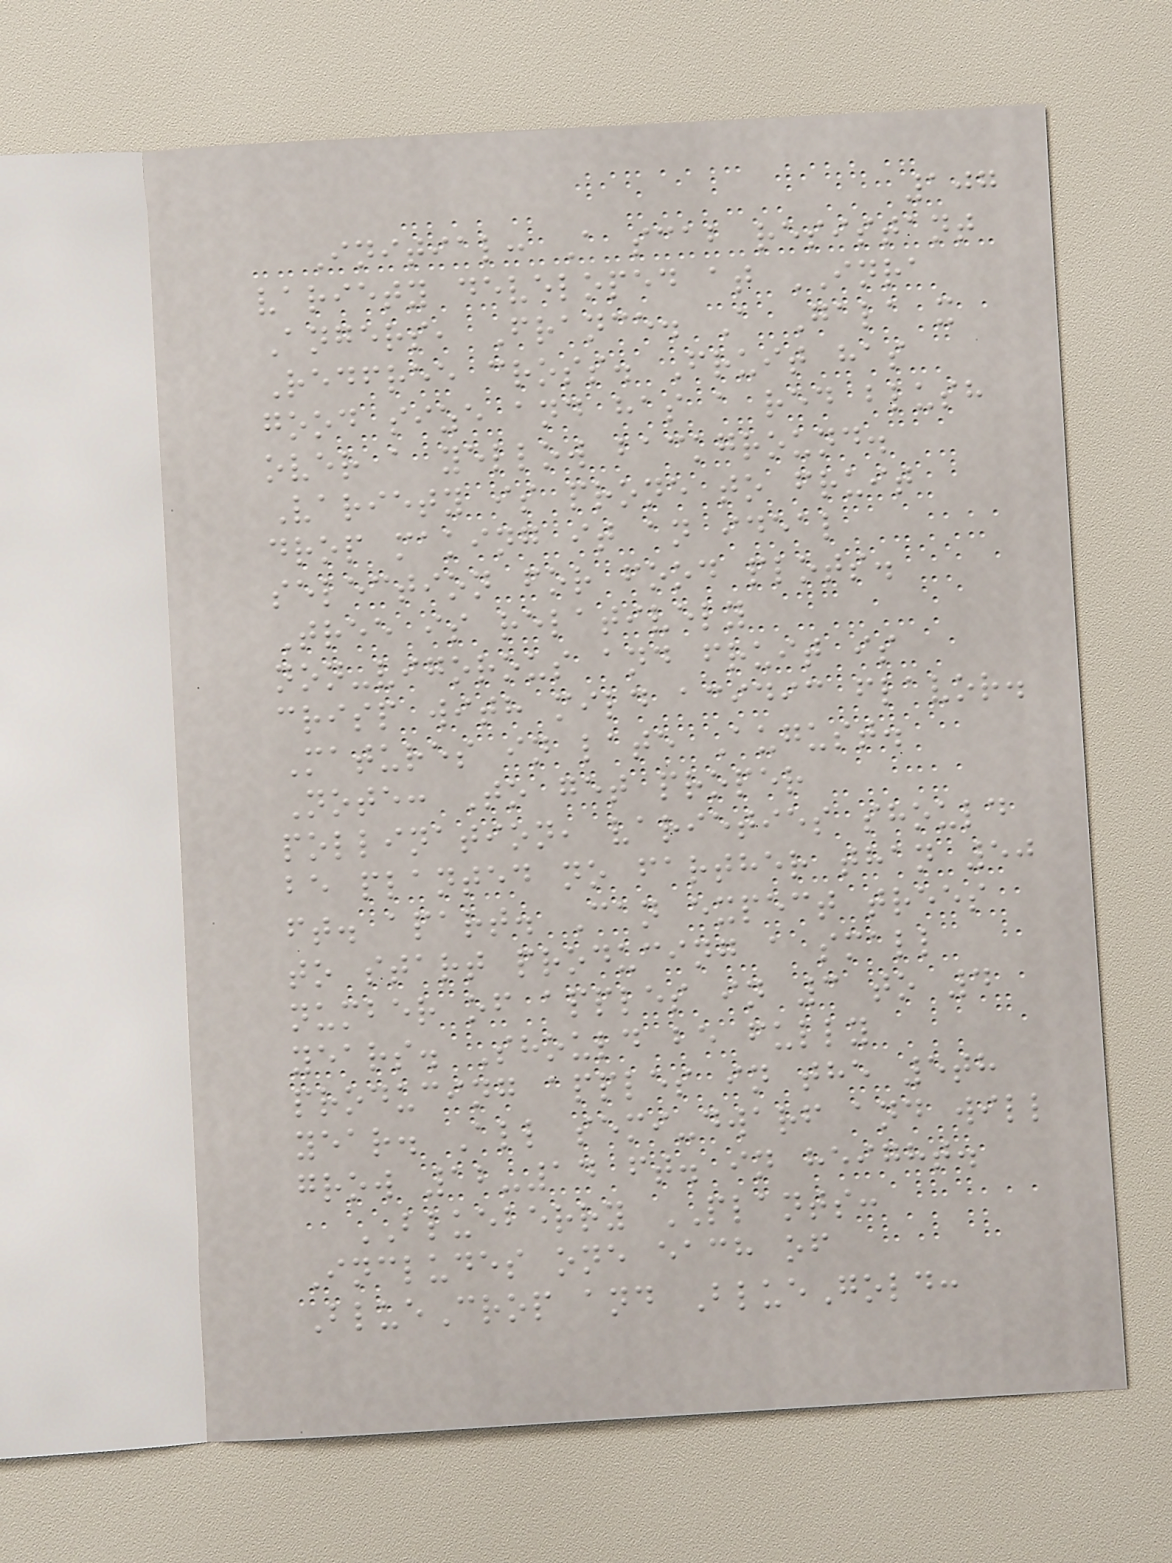107
Initial: A scab resistant
variety developed at INRA
Angers, France. A Gala x
Redfree cross. Fruit has
good size and has a red blush
over a yellow background.
Variety is prone to fruit
drop making it an ideal
selection for food plots.
Tree is relatively
non-vigorous and fruit is
crisp with mild acidic flavor.
Matures in late August.
Note: To get proper
pollination, varieties should
be planted no farther than 50
ft. apart. Can expect trees
to start producing a small
number of apples in 3 to 4
years. Should be fully
producing apples in the 5th
year. All semi-dwarf and will
grow 12-14 ft. in height.
BLUEBERRY PLANTS:
Includes one each of
BlueCrop and BlueGold:
